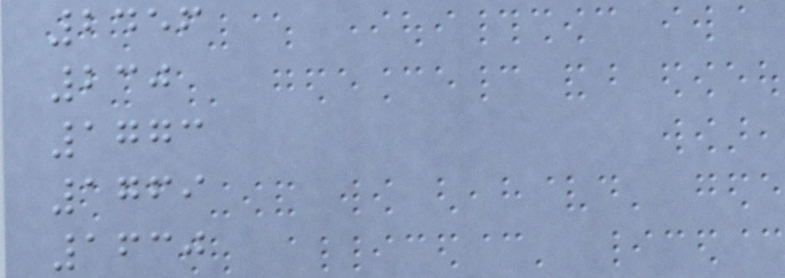2456
230
1773
1769
1630
